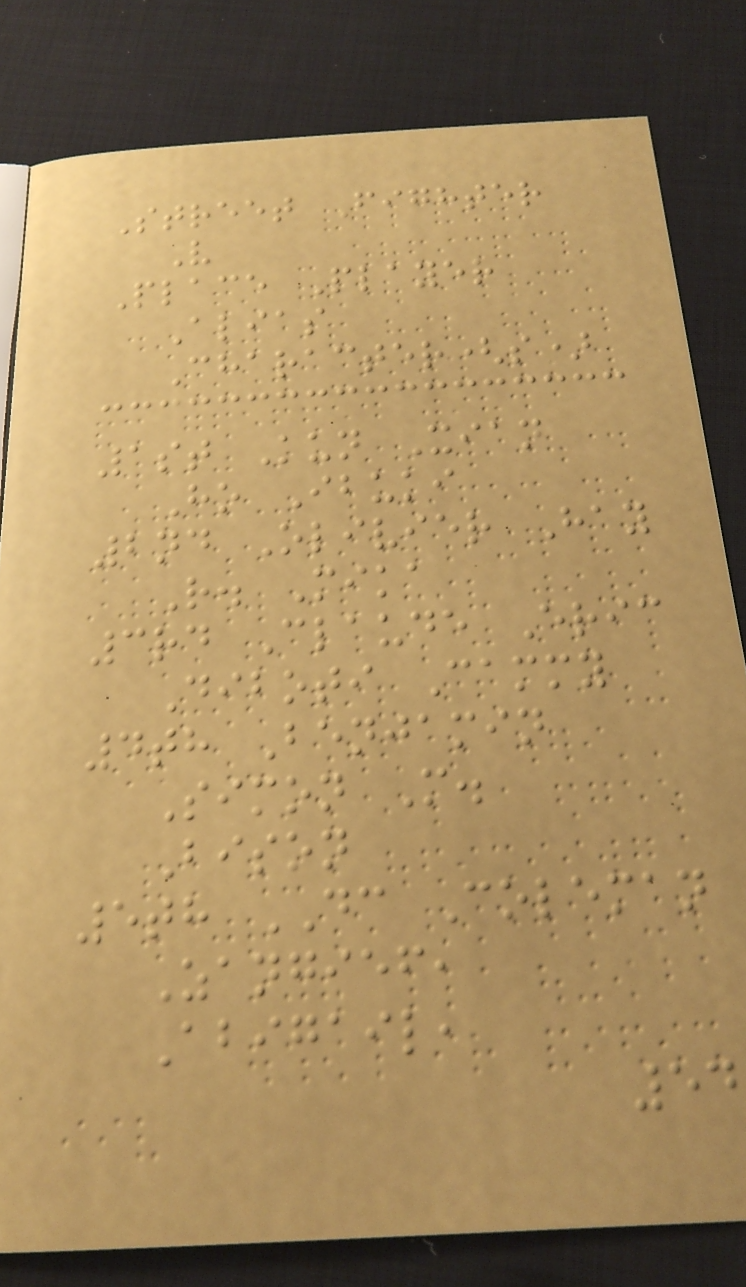Street Fighter
V
Place Player
Alias
Character(s)
1st Kun Xian
Ho Ibuki
2nd Olivier Hay
R. Mika
3rd Claude Eric
Diboti Cammy
4th Benjamin
Simon M.
Bison
5th DC Coleman
Zangief,
Abigail,
54
